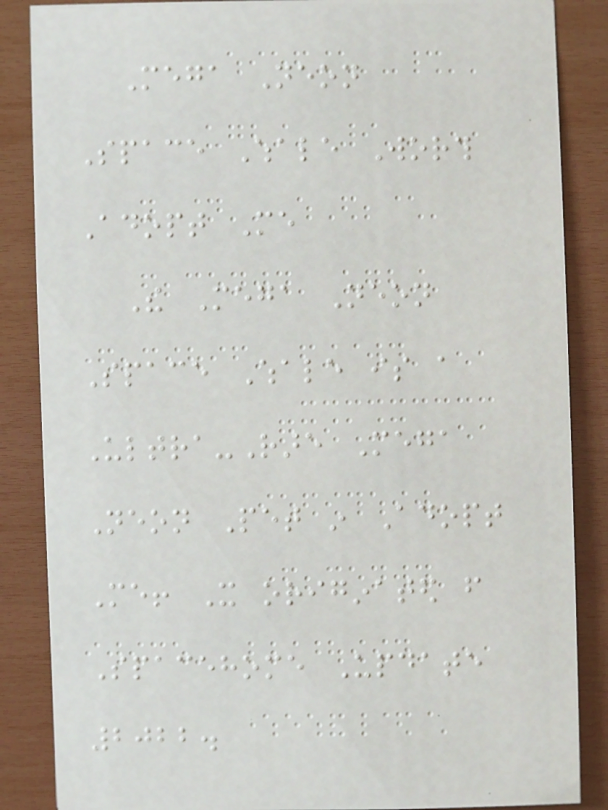Mega Neon
Space Whale Worth
Adopt Me
The Mega Neon
Space Whale is a
Ultra-Rare Mega
Neon Pet in Adopt
Me! It originated from
Spacehome Update
2022.
